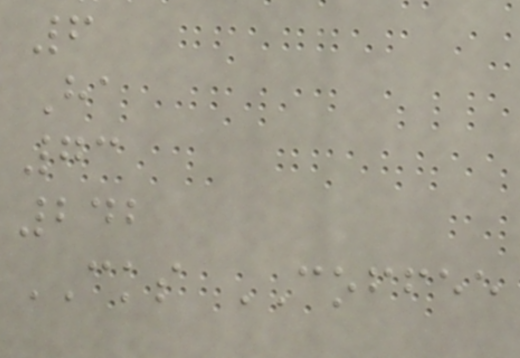6
Ha
73
242
CKS COFFEE
